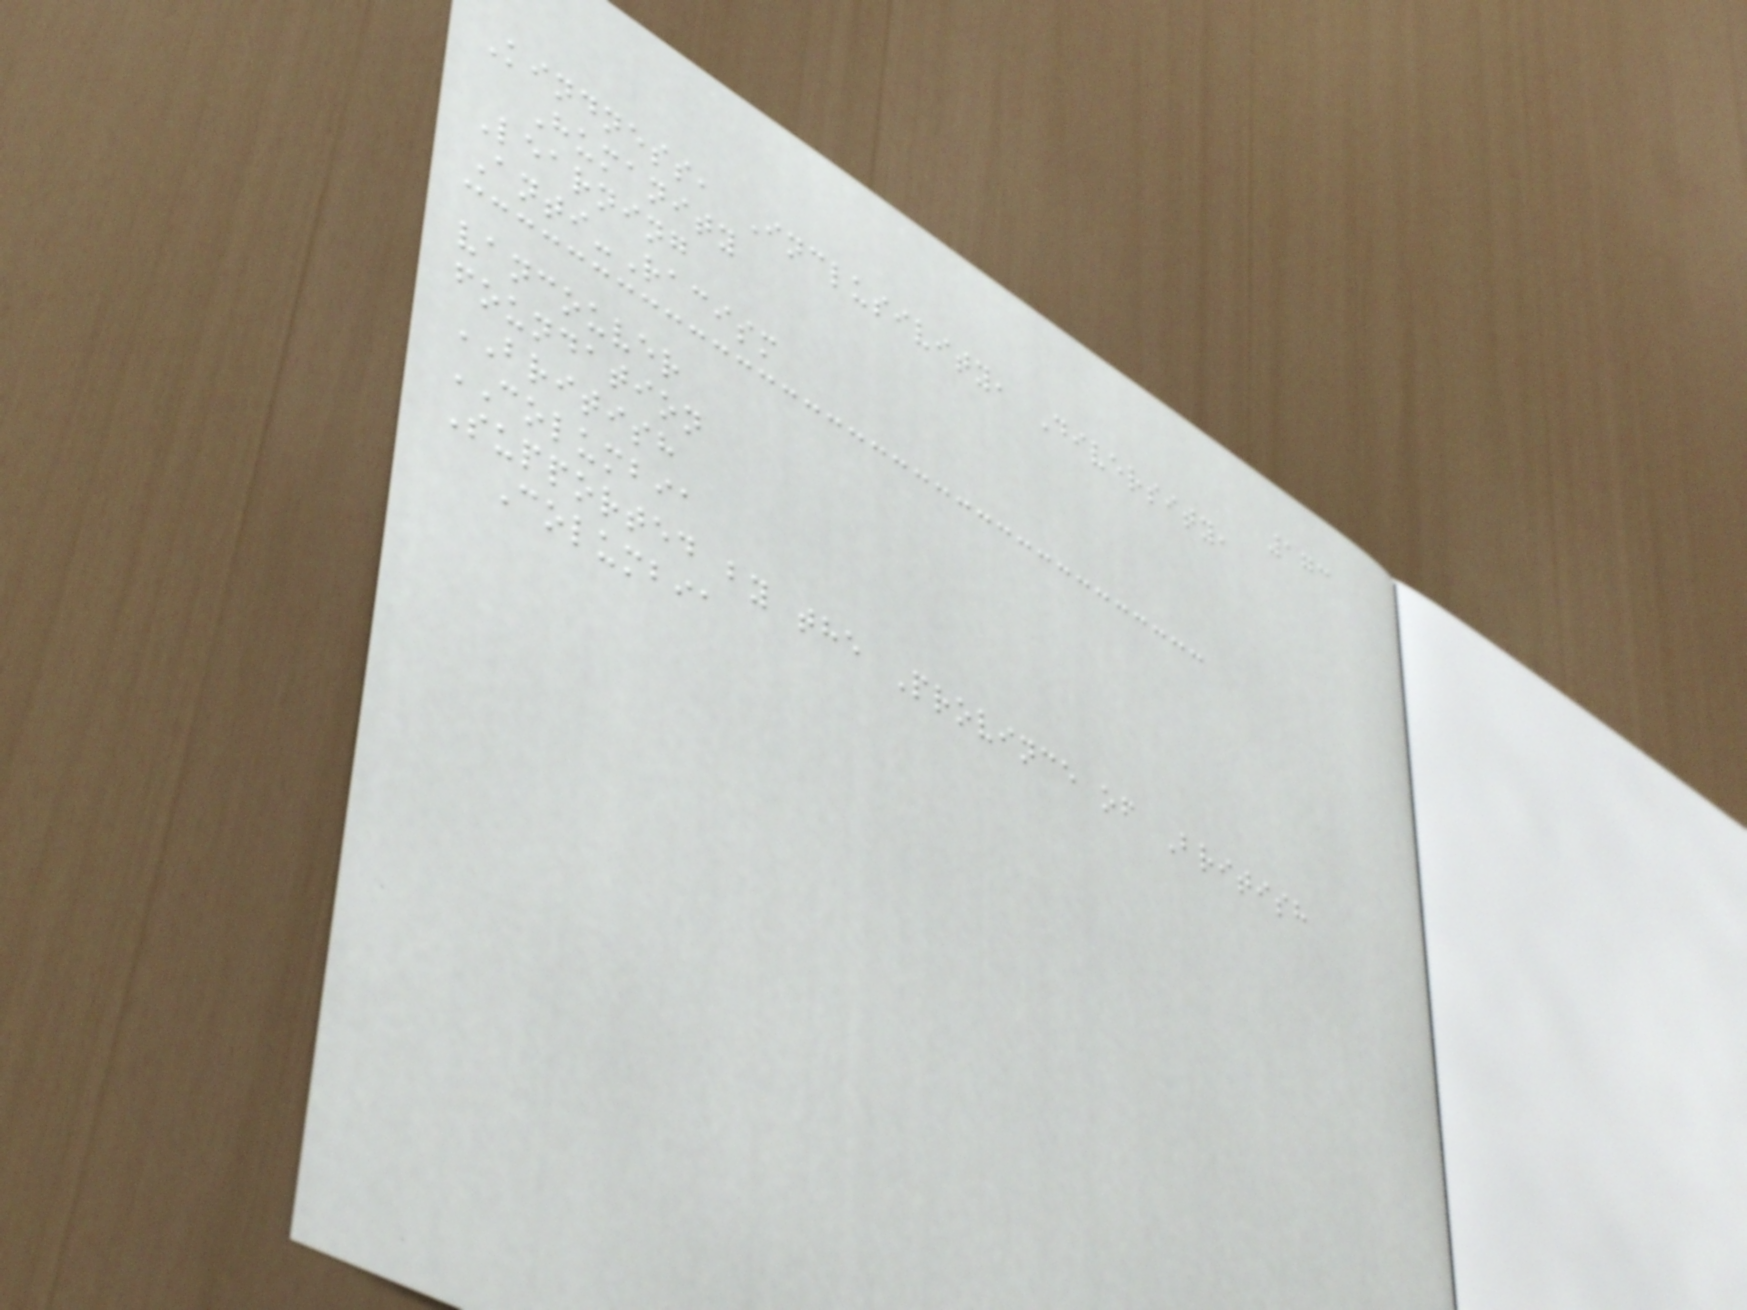173
Kindness, Inclusivity, Diversity,
Humanity
Learning
Anti-Racism
vancouver
foundation
BRITISH
COLUMBIA
Supported by the Province of British
Columbia
